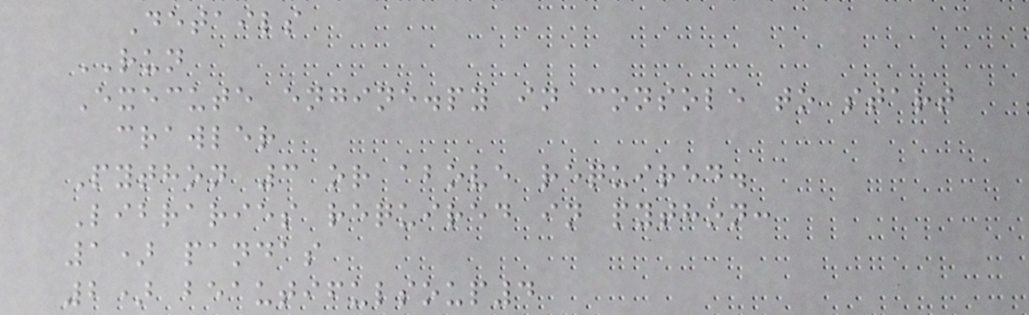Details
RUN
Execute engine.py in console to start
crawler
Python 3 or above required.
Libraries required in python:
1) pandas
2) beautifulsoup4
